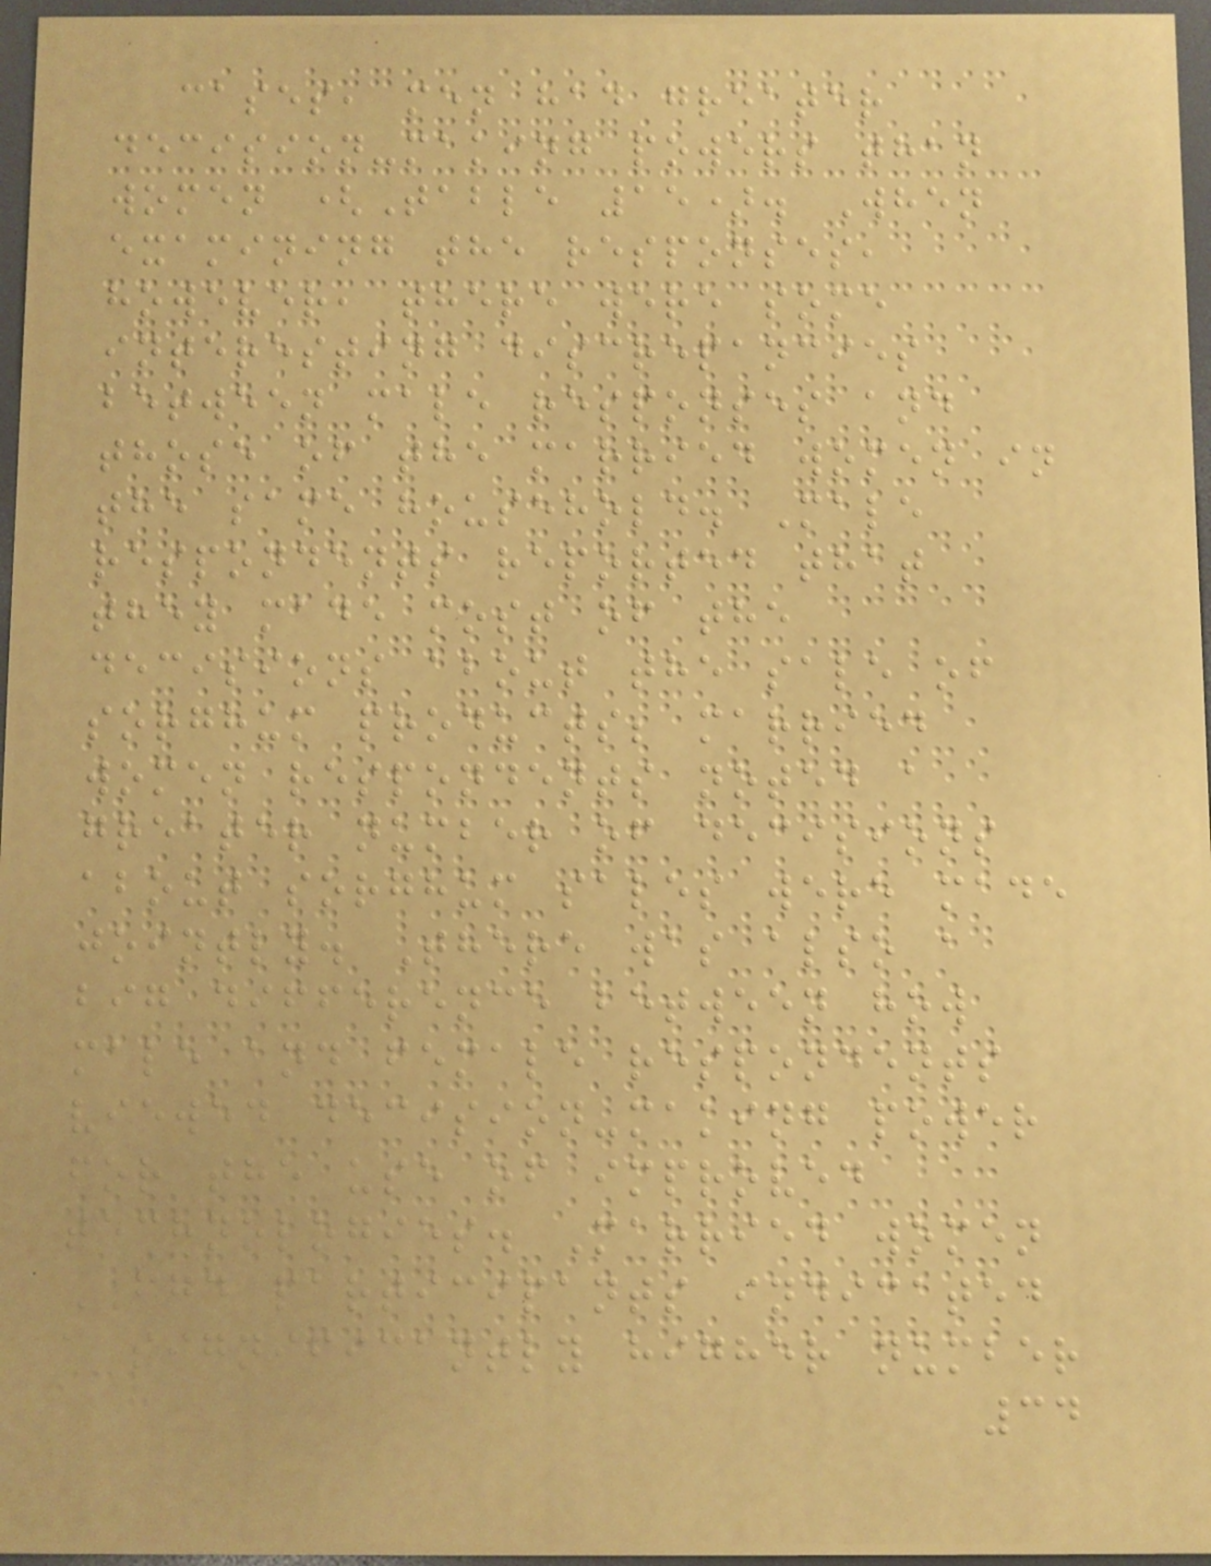cases, men had greater
decision-making powers than
women (Table 15). When
examining the responses,
however, there were some
interesting discrepancies
between male responses and
those of the married women in
the same household. Male
respondents reported that
they made most of the
decisions about the sale of
sorghum products; married
women respondents noted a
greater number of decisions
about sorghum sales were made
jointly. There was also a
big difference between how
male and female respondents
viewed decision-making power
for the use of improved
technologies. Married women
FGD participants indicated
a significantly higher number
34
